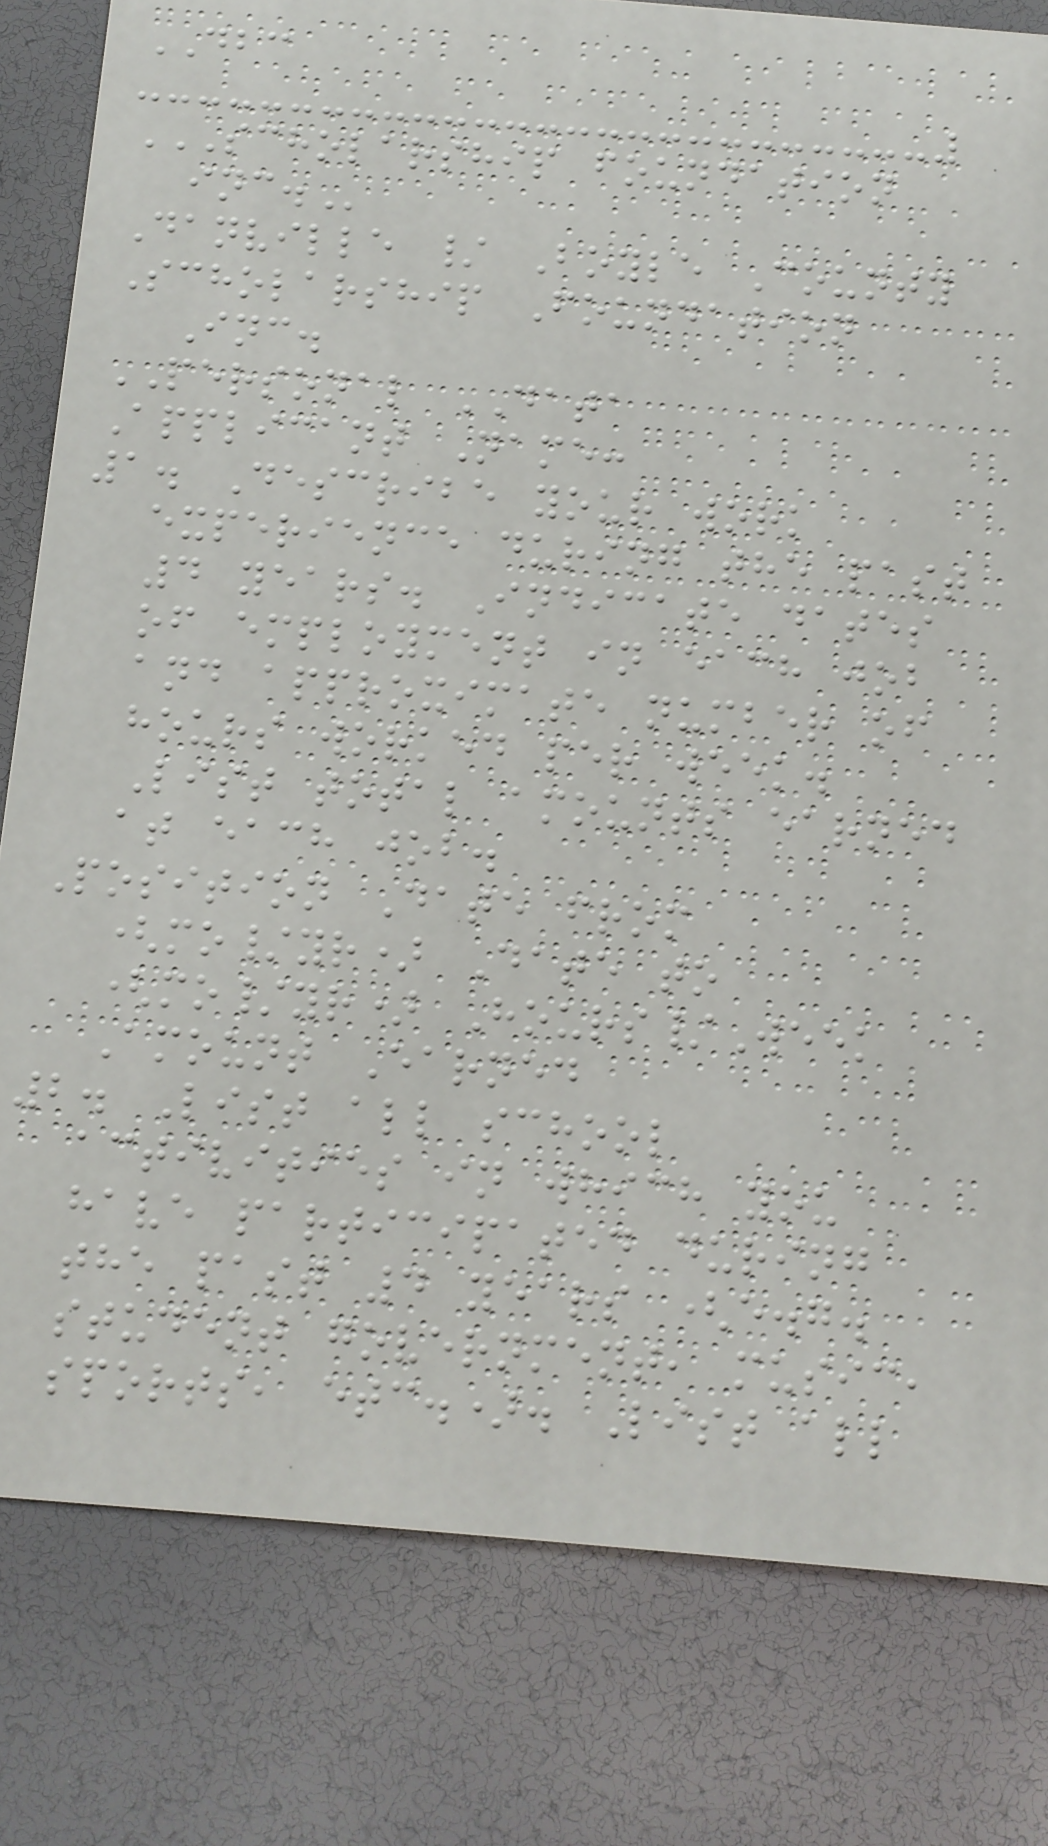DBC
SCHOLARSHIP FOUNDATION
INC.
Danville / Boyle County
Scholarship Foundation
Inc.
PERSONAL DATA
Applicant Name:
1. Describe your work
experience during the past
4 years. Indicate dates
of employment in each job
and approximate number of
hours worked per week.
List total amounts earned
at each job.
Position Date from
(mo/yr) Date to
(mo/yr) Hours/Week
Amount Earned
2. List all school
activities in which you
have participated during
the past 4 years (e.g.
student government, music,
sports, etc.). List all
